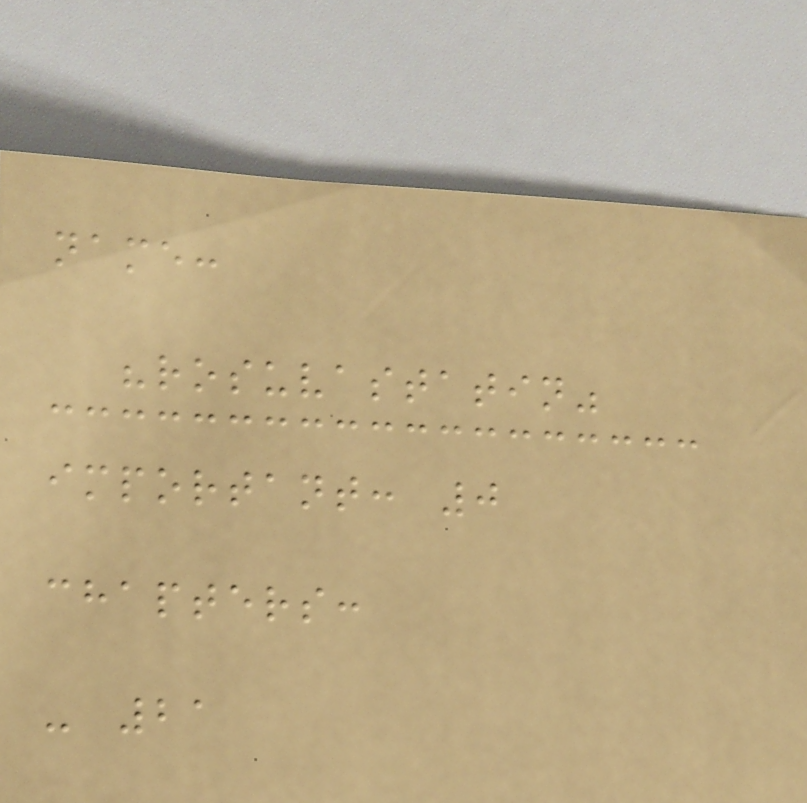name:
"rosuvastatin"
important: 0
chapters:
- 21
